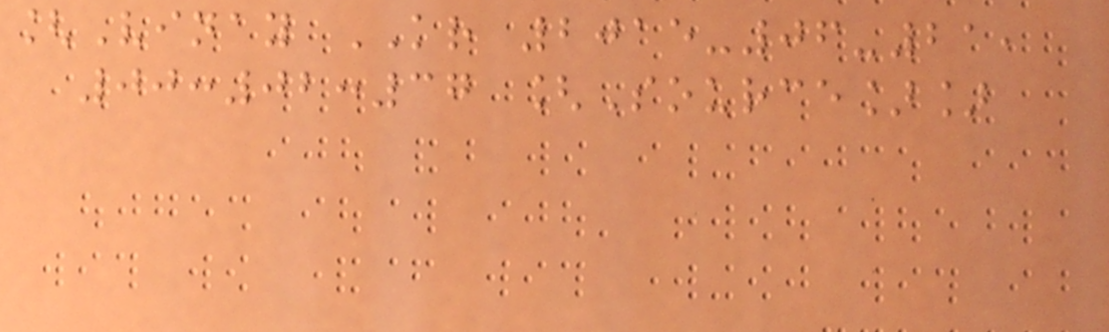[Vinay KR 2015-06-21,
00:02:37 [Source]]
